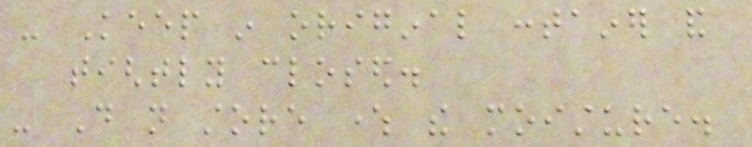- Keep in original container and
tightly closed.
- Do not store where the moisture.
